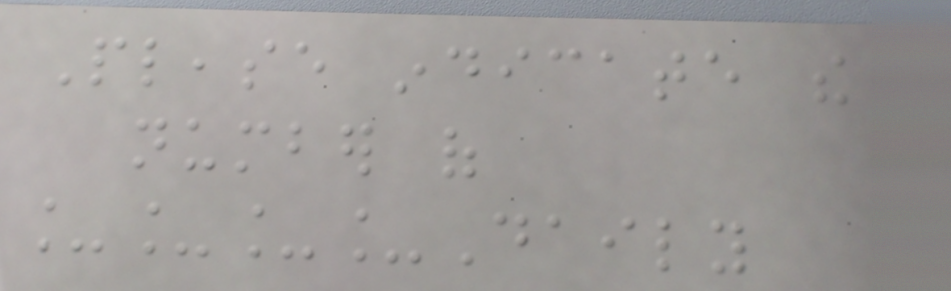Please indicate the
number of
____Daily
